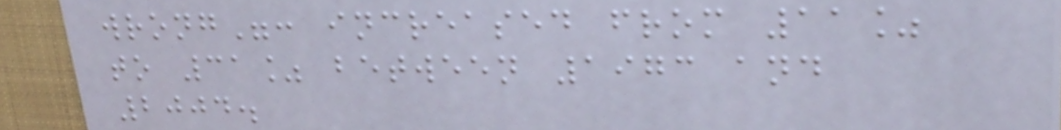wrong": increased from 11%
to 31% between 1973 and
2004.
